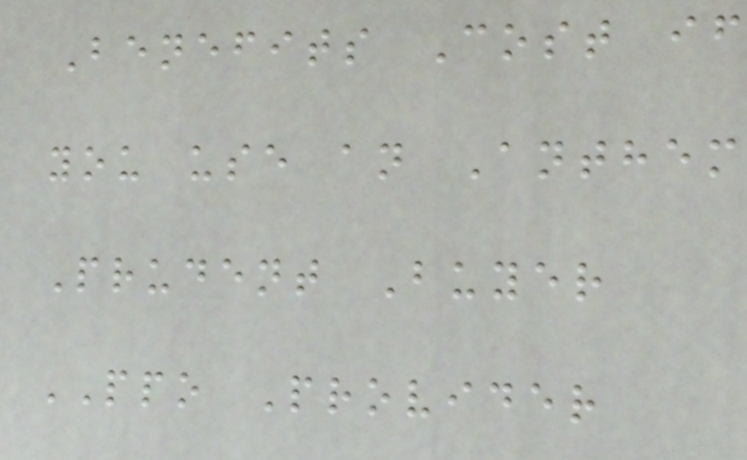Benefits Cost if
you use an Anthem
Prudent Buyer
PPO Provider
